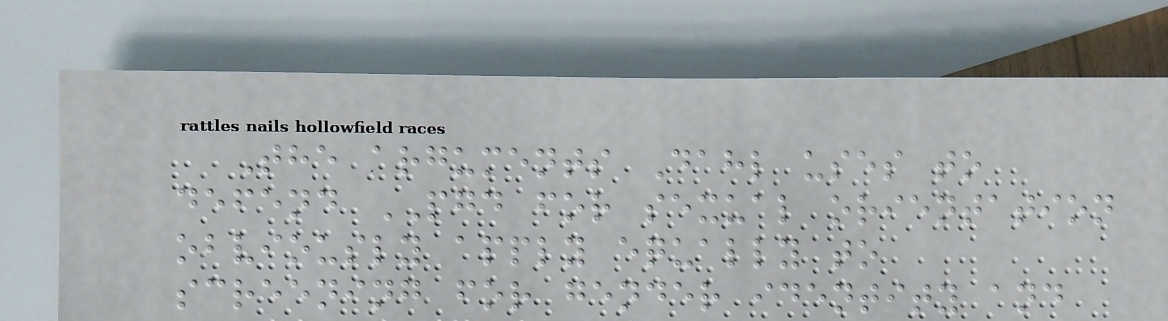The arguments Dahl uses to
defend PGD for sexual orientation
obviously apply equally to
screening for gender identity and
